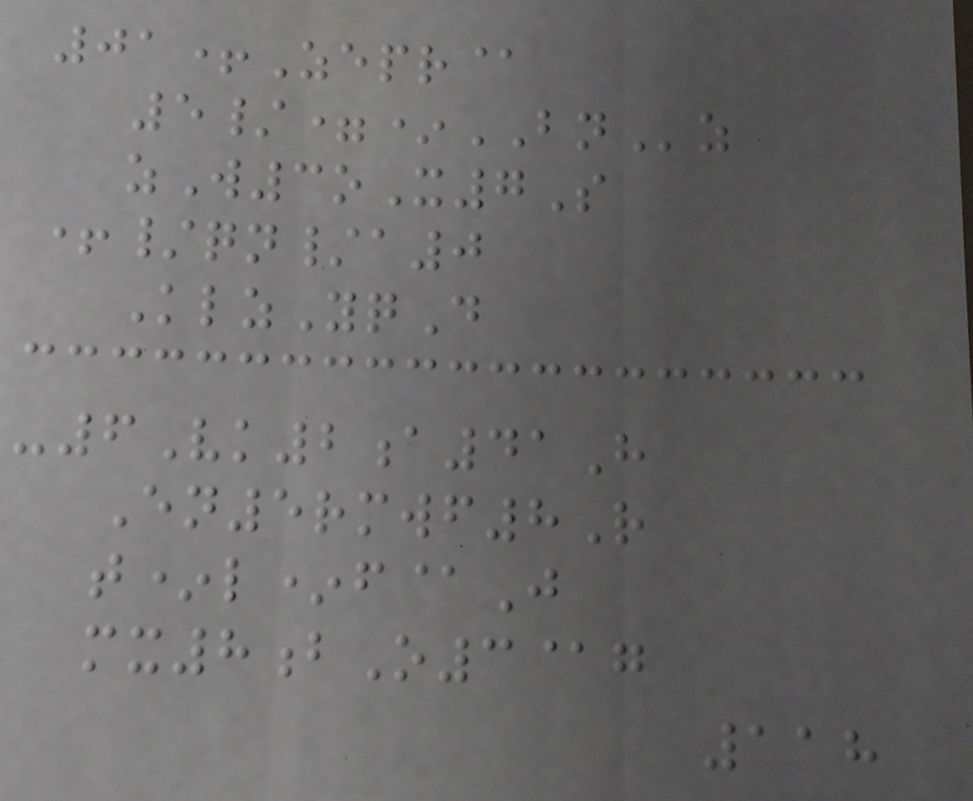01+Zepr@
5/=*BNz
zW3oX7S
+/qn/a0
KlzYqD
-6Vk2a41H
En5rmwf8R
t*l*f@J
mx8bO3@g
118
